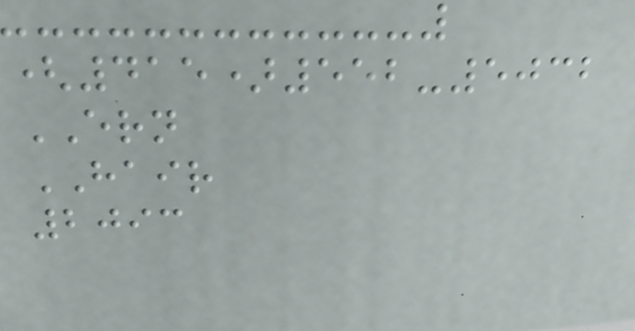(415)552-5032
ERN
HAIR
2093
